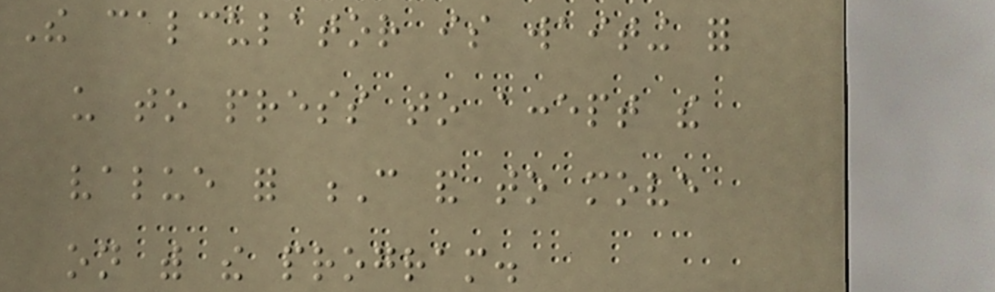The calculator is waiting for
us to press to accept the
value for C and to move
on with the program.
